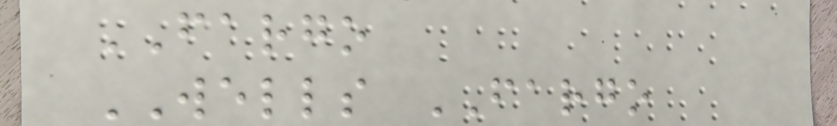FARGO
WELLS FARGO
